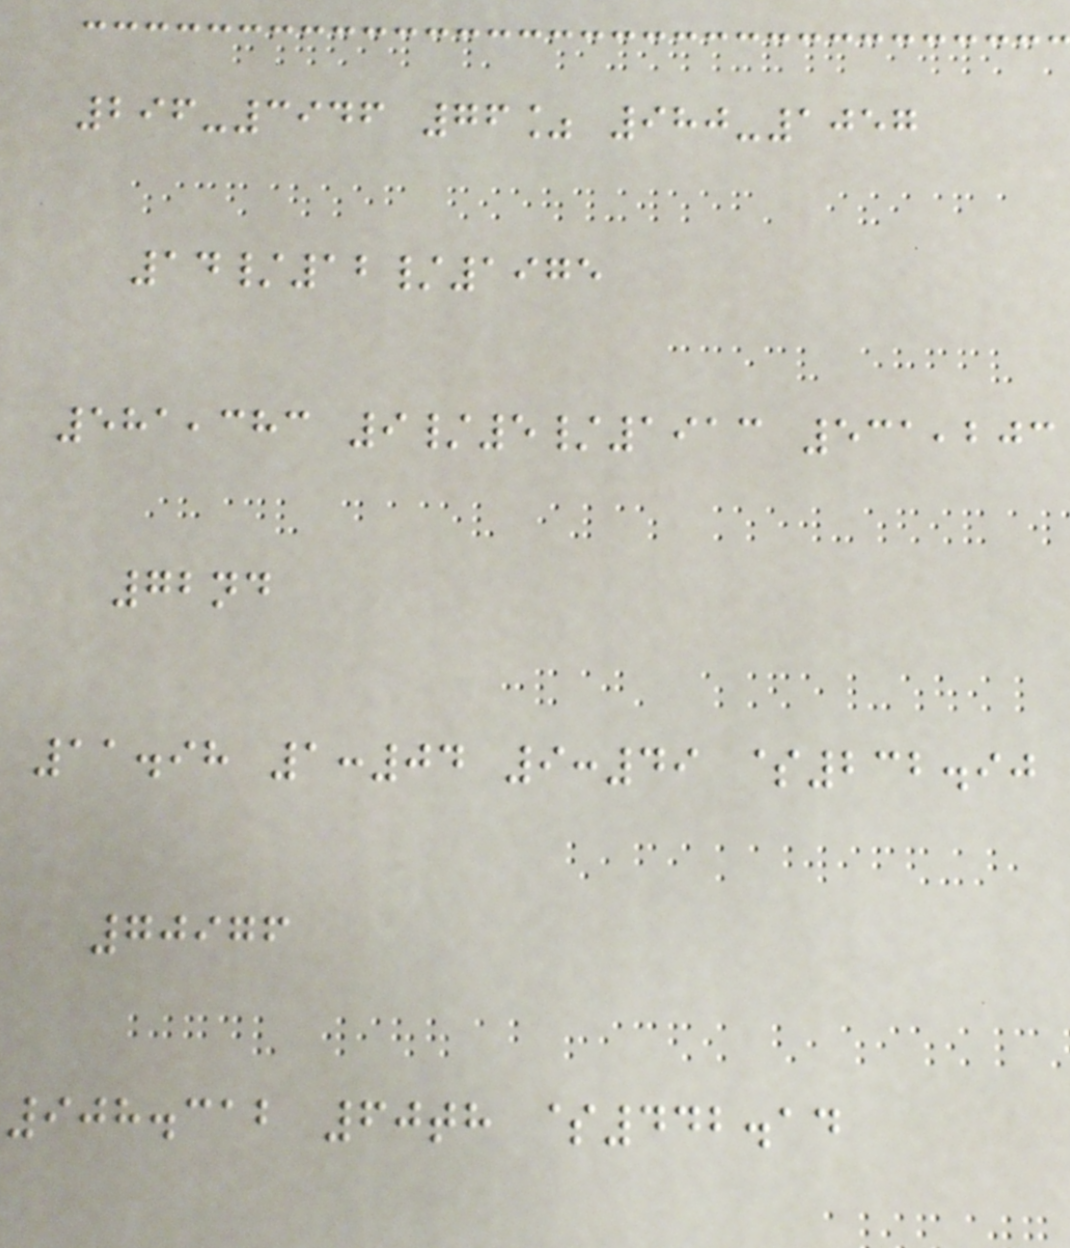296-3946 76% 980-1057
14/12/1975
581,383 9/5/1913 531,203
72nd
11.98 1:04 9:49 $232.90
70976
908.312 60th $442.14
